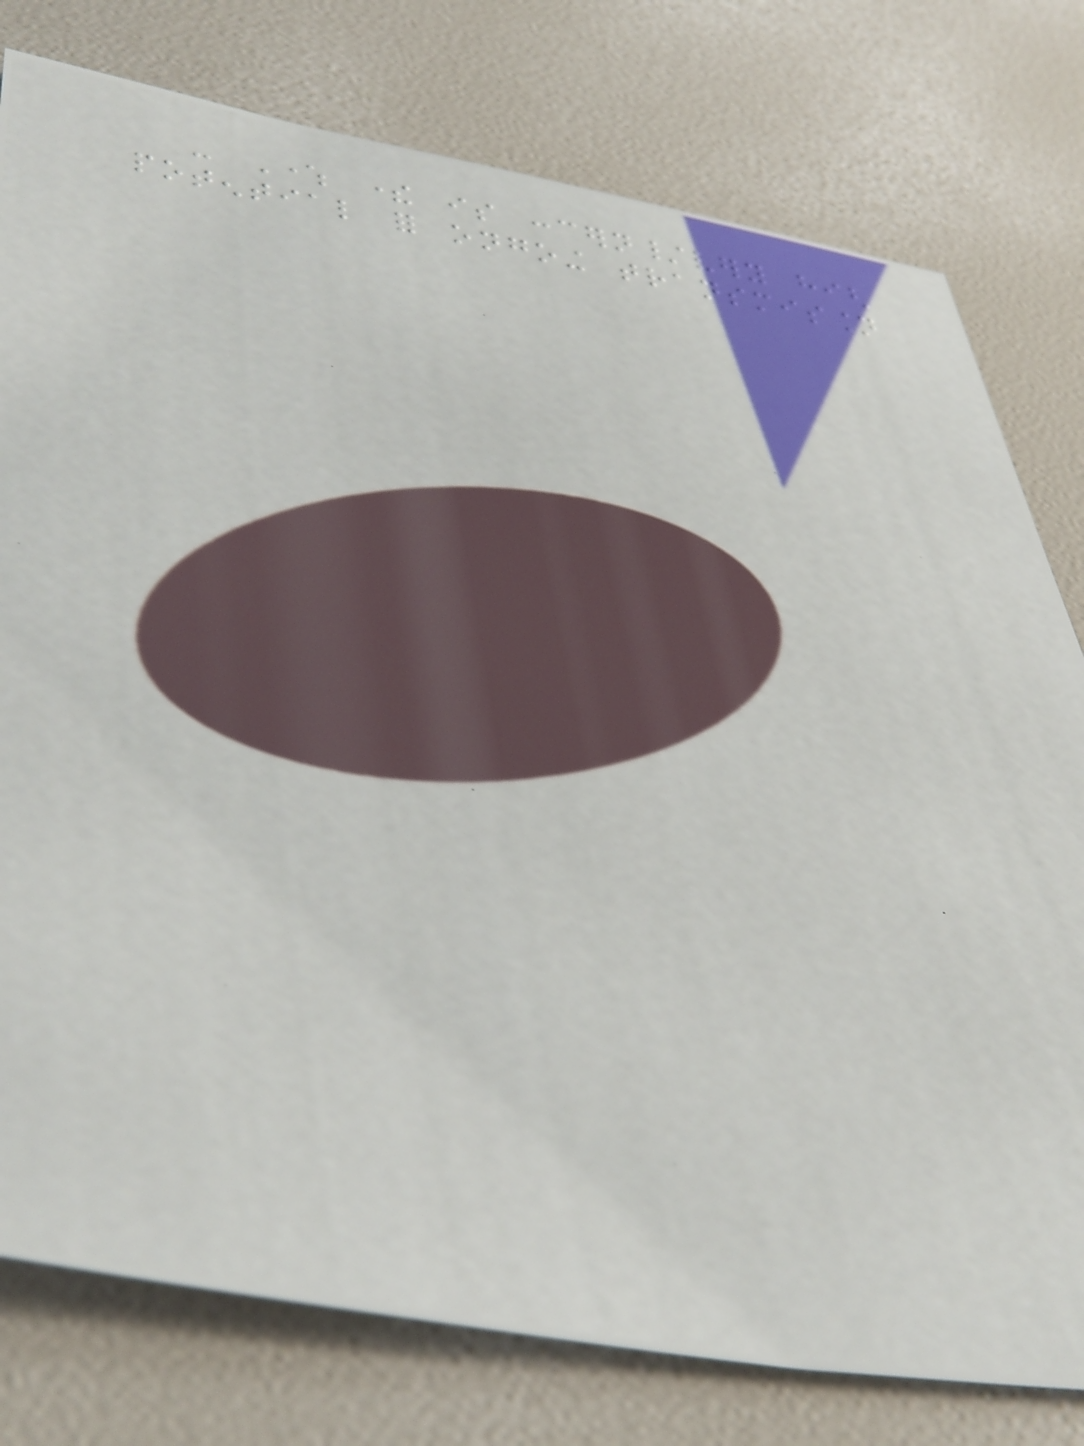- Where there is concern/very high
potential for ongoing transmission
